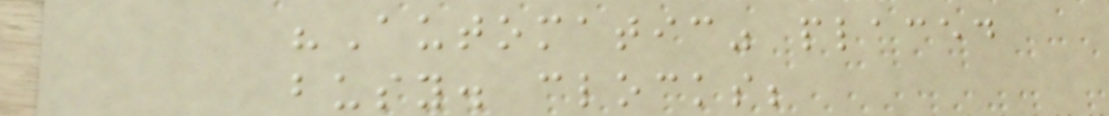"Automatic" placed
busy. clocks;
